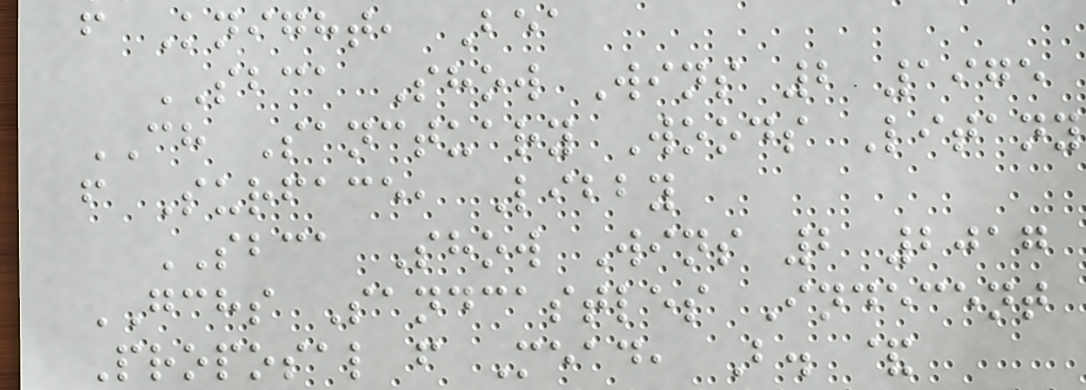f Knight, Bea
SBCA Show Wins 2 1975
CH Sanctuary Woods Litany
f Surface, Libby
SBCA Show Wins 2 2017
GCHS Sandcastles Indecent
Proposal f Mead, B. &
